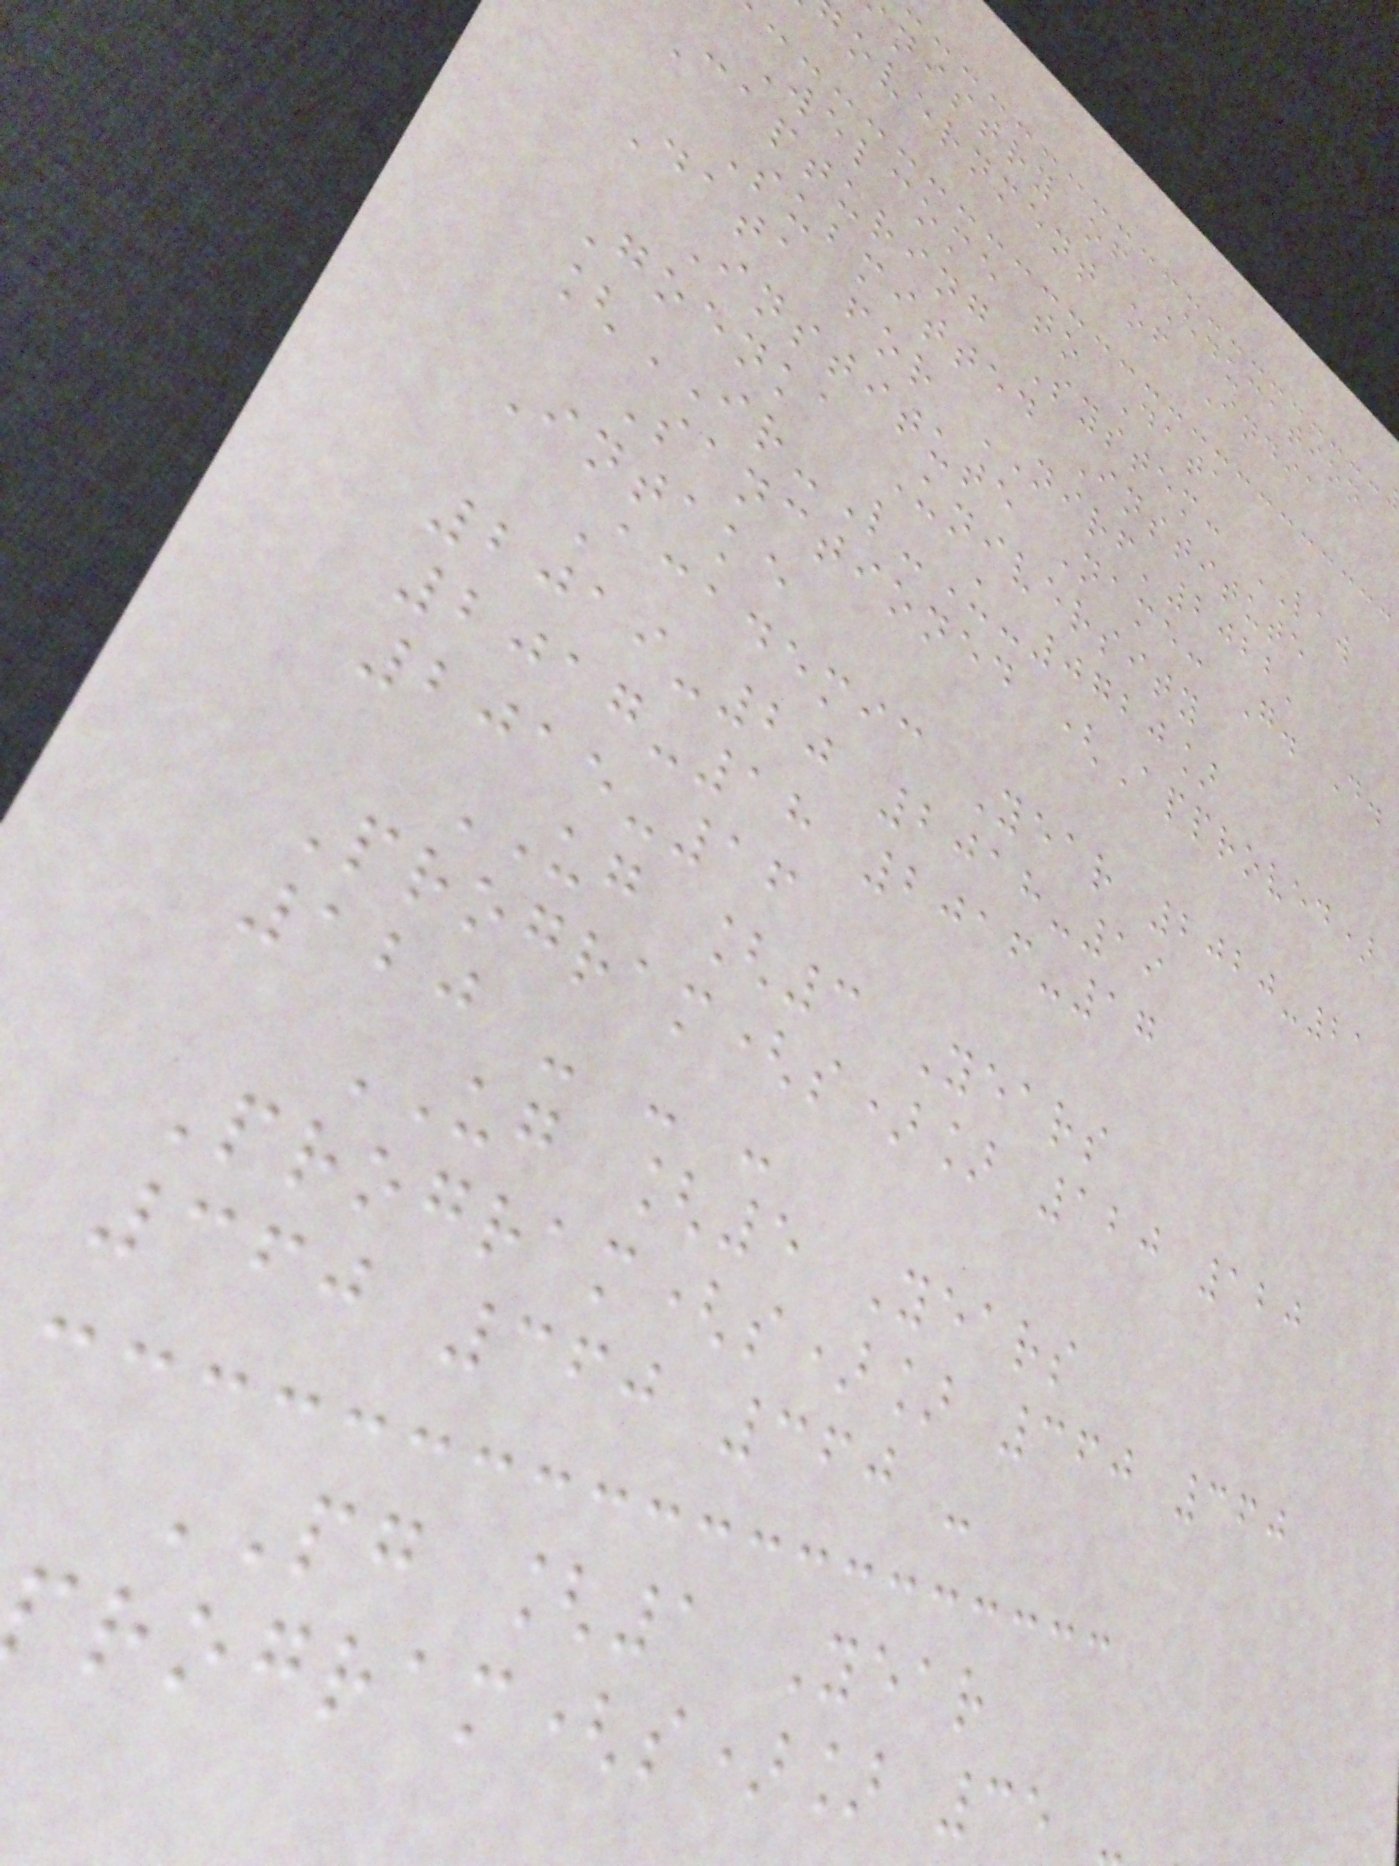nistry of Education
overnment of India
Welcome to Data
Capturing System: LAW
Submitted Institute
Data for NIRF'2022'
Institute Name: G. D.
Goenka University
[IR-L-U-0720]
Sanctioned (Approved)
Intake
Academic Year 2020-21
2019-20 2018-19
2017-18 2016-17
2015-16
UG [3 Years
Program(s)] 120 120
120 - - -
UG [5 Years
Program(s)] 360 360
360 360 360 -
PG [1 Year
rogram(s)] 35 -
